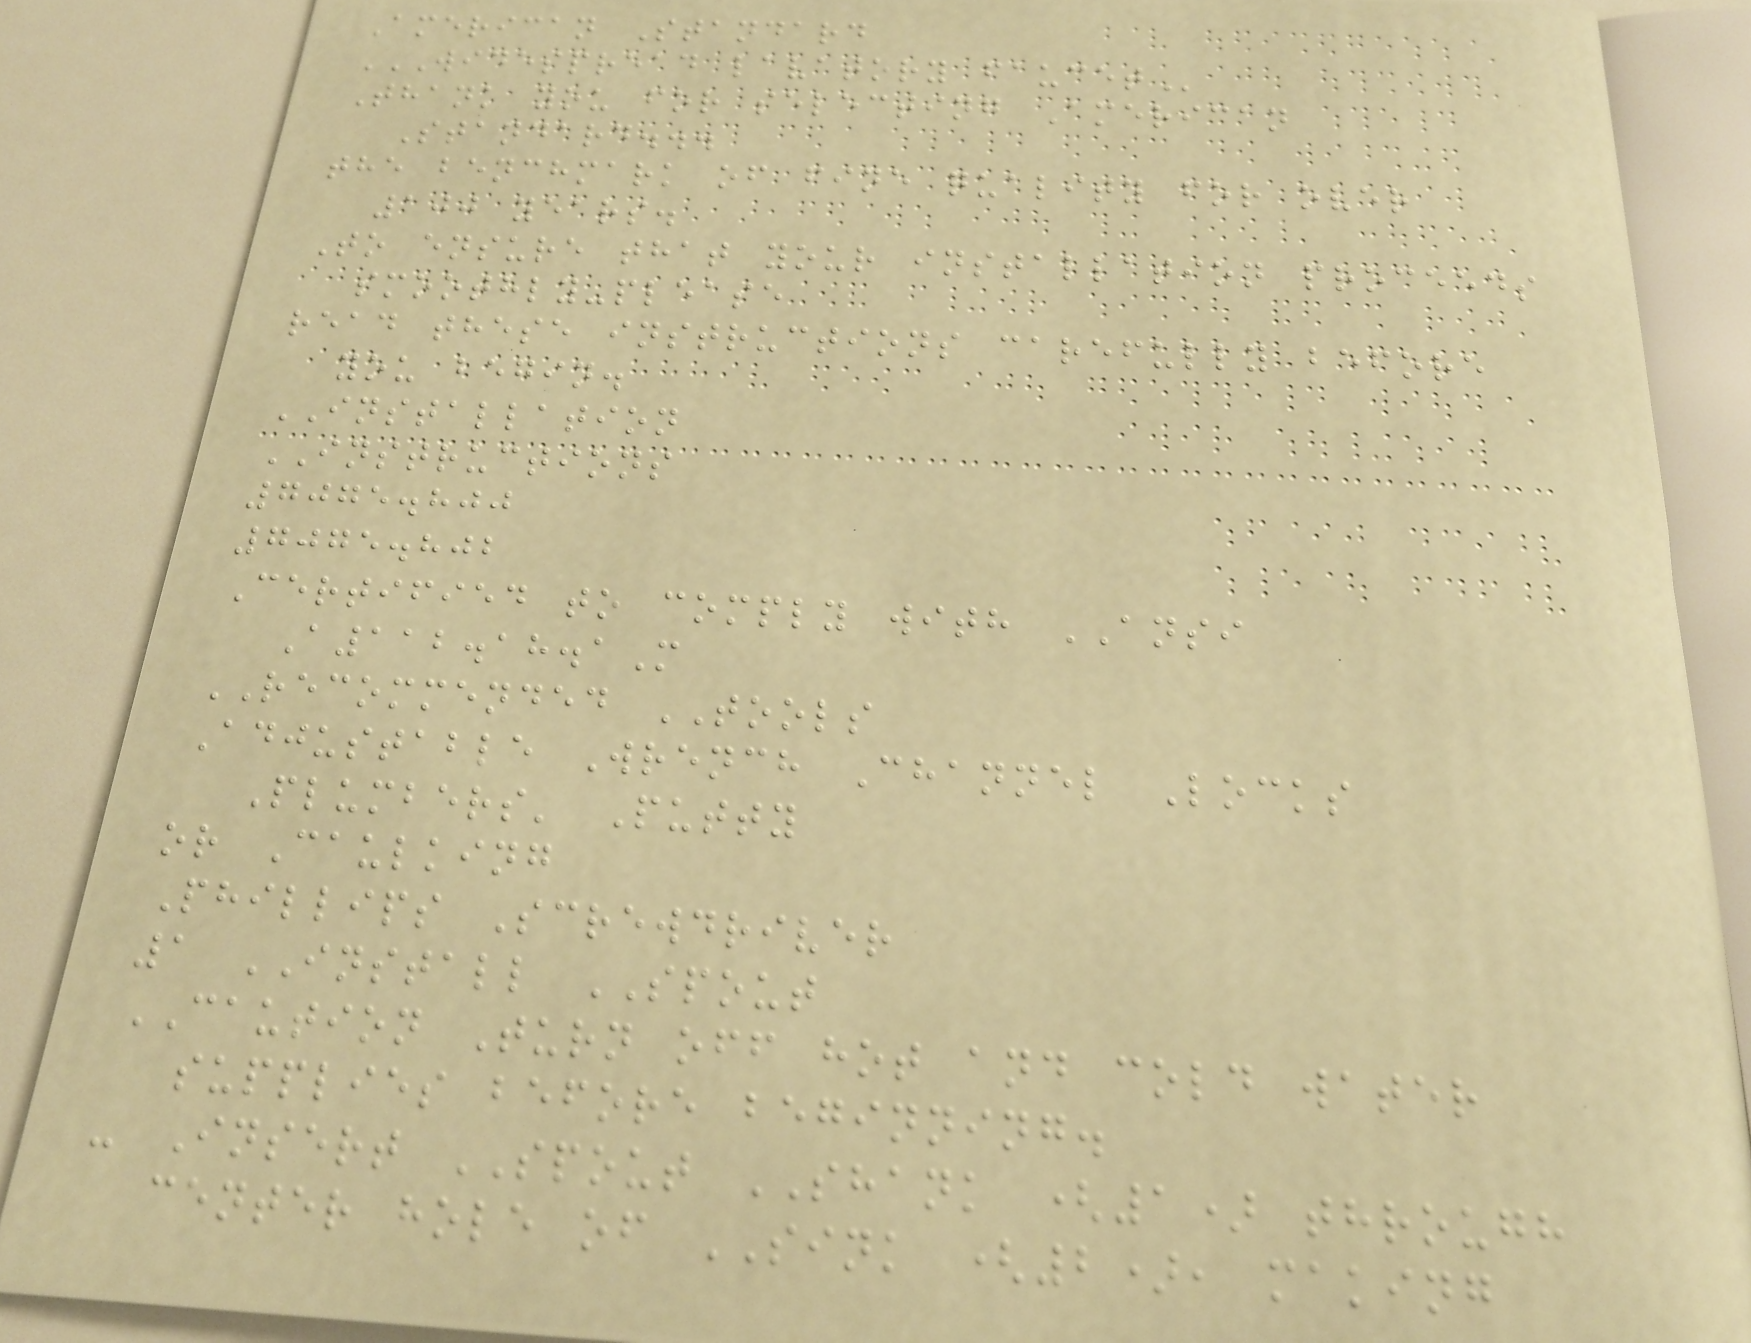American Standard
WIDESPREAD LAVATORY FAUCET
Thank you for selecting American
Standard...
the benchmark of fine quality for over
100 years.
To ensure that your installation proceeds
smoothly-please
read these instructions carefully before
you begin.
INSTALLATION
INSTRUCTIONS
7075.800
7075.802
Certified to comply with ANSI
A112.18.1M
RECOMMENDED TOOLS
Adjustable Wrench Channel Locks
Plumbers' Putty
or Caulking
Phillips Screwdriver
1 INSTALL SPOUT
CAUTION Turn off hot and cold water
supplies before beginning.
- Insert SPOUT SHANK (1) through
center hole of SINK (2), making
